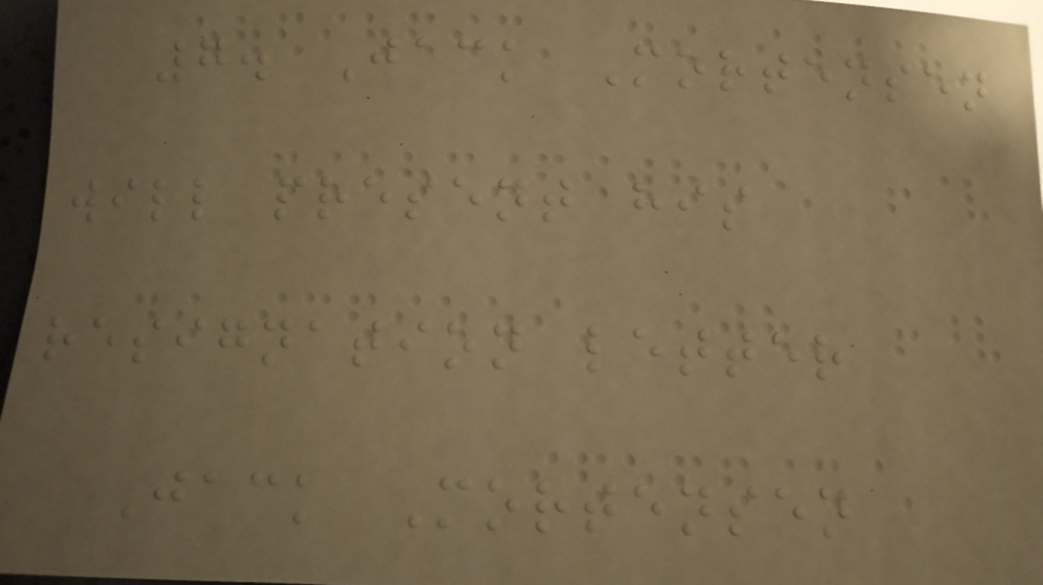7. Jack Mortensen
will present his
resignation letter
Jack Mortensen
